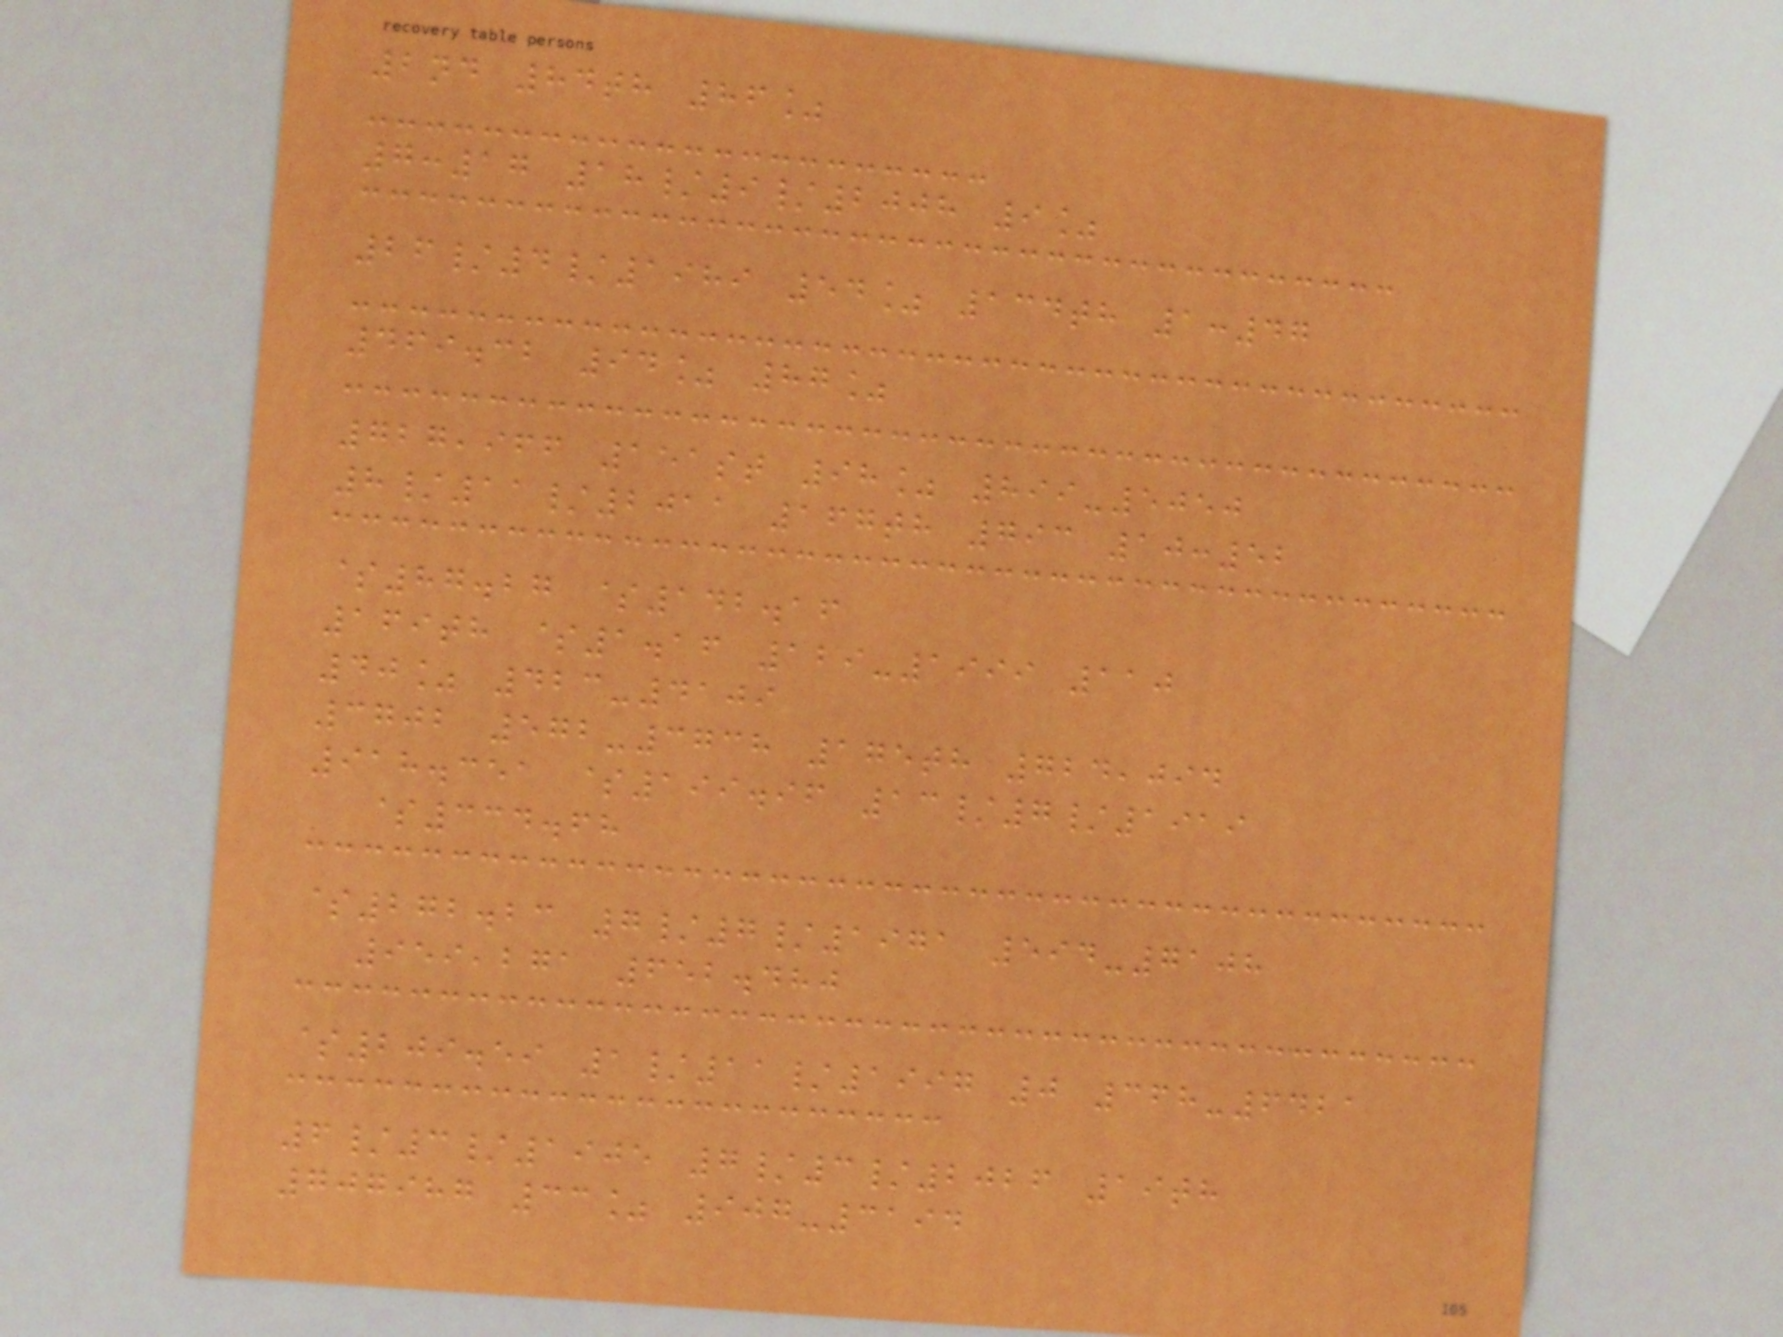2nd 84th 86%
7:17 18/9/2008 9%
26/4/1989 54% 134th 1:47
469.32 94% 87%
727,966 151st 98% 899-5050
8/11/2011 167th 793 10:52
$87.27 $142.16
169th $1.16 129-1999 110
40% 423-4109
3702 572-3738 175th 724,094
918.351 $199.96 13/7/1919
$334.68
$272.23 7/7/1971 594-7108
959,271 652.480
$209.59 1/11/1997 0 368-6421
6/3/1905 7/3/2026 19th
707987 33% 907-3194
